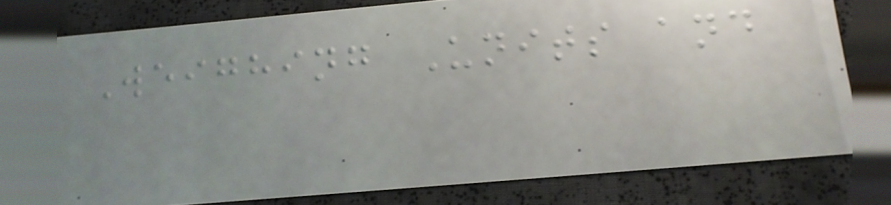Weighing Units and
